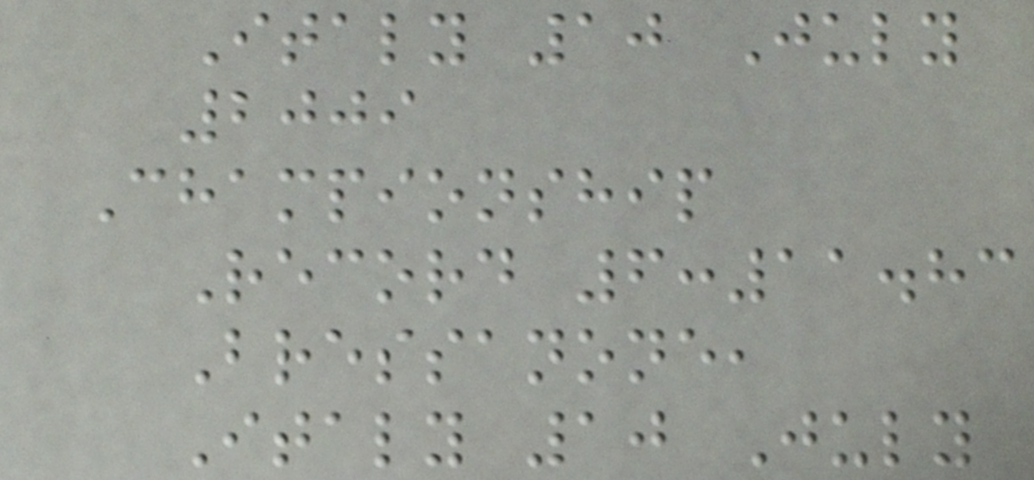Italy 10 July
2009
Championship
Record 6:11.83
Bressanone,
Italy 10 July
